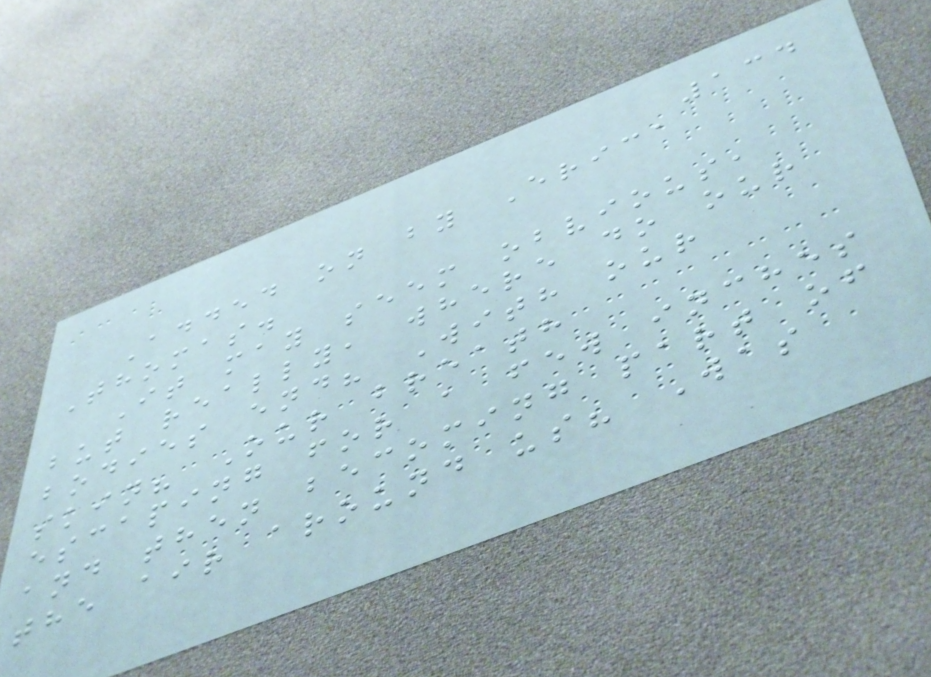134
Added on by Erica
Thomas.
It may seem obvious,
but really, where do our
bodies end? With our
skin? Our breath
escaping for a few inches
and then becoming part of
the air around us? Was
